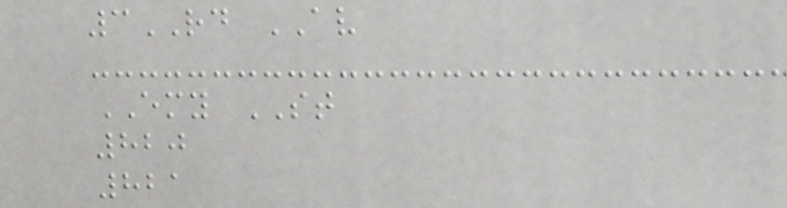3RD AV
EMY ST
820
821
